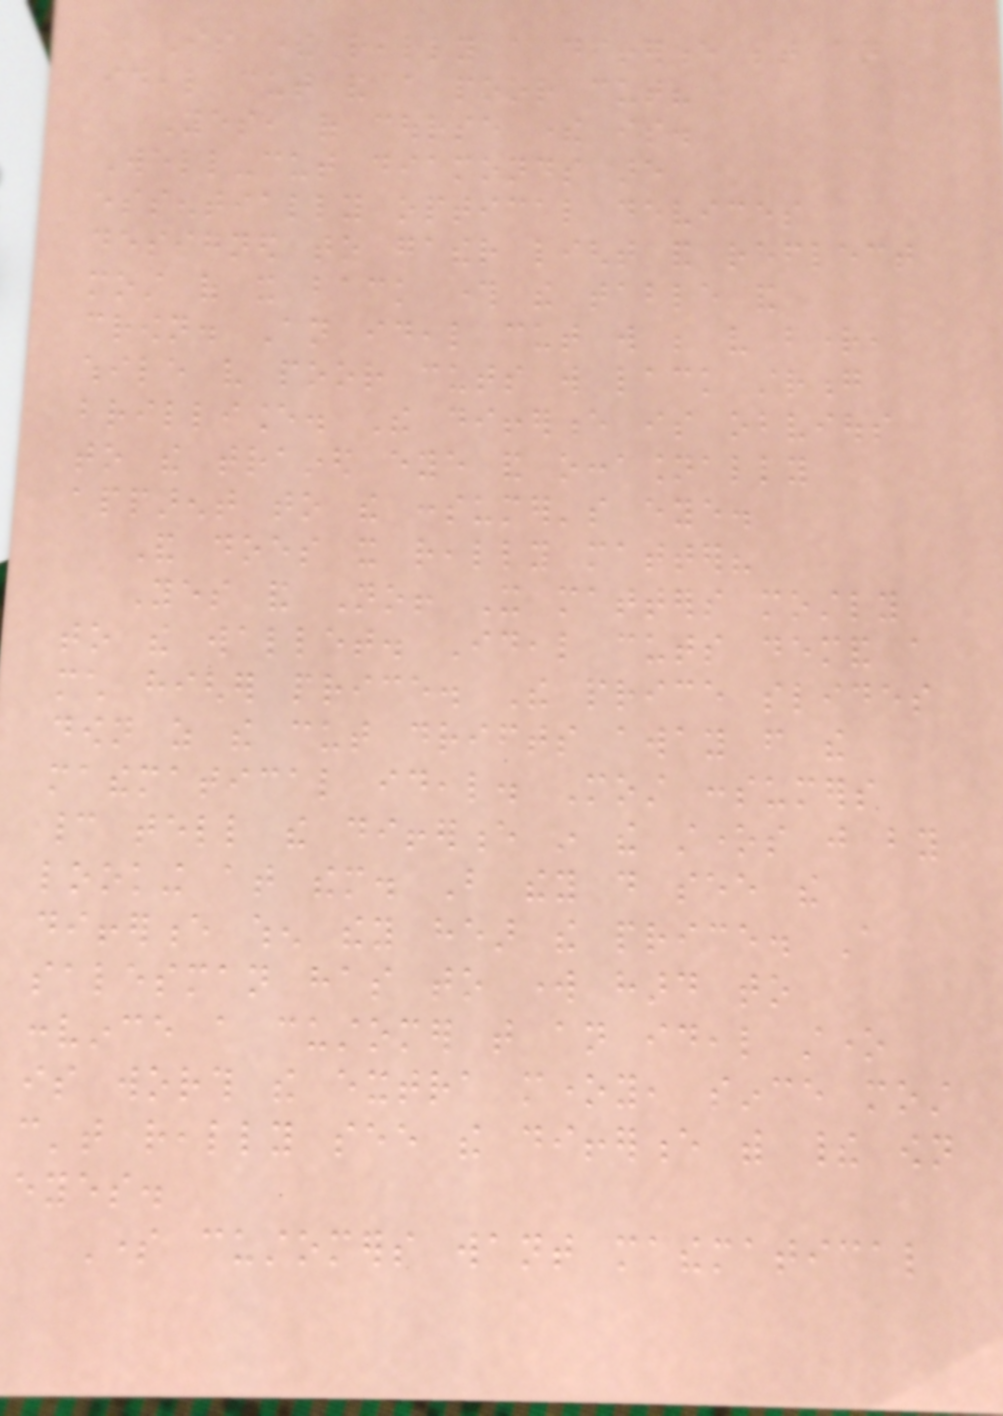Is there really a difference between an
ideal cut and a poor cut?
Yes, of course there is.
Well-cut diamonds are
essentially optical devices
designed to gather light and reflect
most of it back through the table and
crown. An ideal cut will be very bright,
while very poor cuts will lack strong
brilliance. The difference is obvious
to the trained eye and occasionally
apparent to the consumer's eye.
And does it really matter?
Yes and No! It matters mostly
to the wallet. Ideal cuts demand a
much higher price. The price slides
down as the cut drifts away from the
mathematical ideal. Most consumers
cannot tell the difference in the stones just by
looking at them. But they do see the
difference when they hear the price. A
salesman has to work hard to
convince a customer that an ideal stone
is worth the extra money, since most
can't really see the difference with their own
eyes.
Some customers want mathematical
